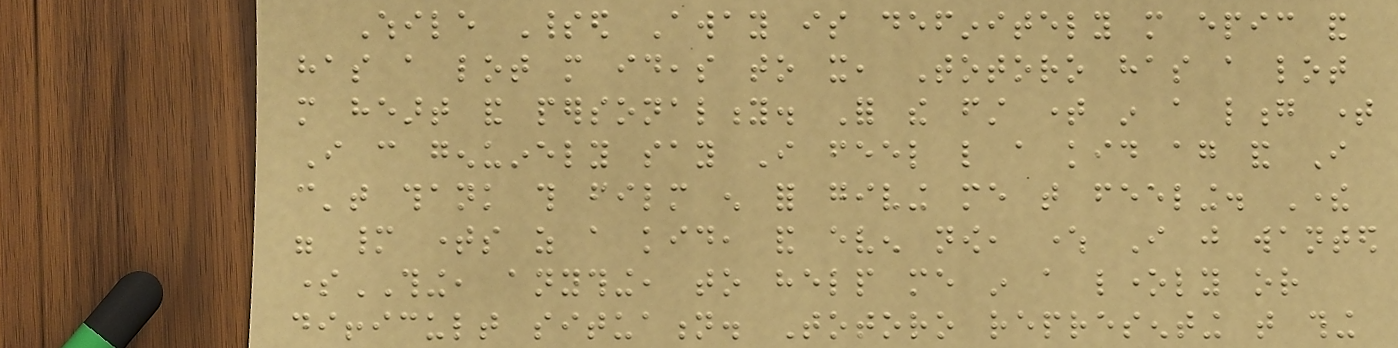While Spirited Away is definitely more epic and
has a lot more ideas to it, Totoro has a lot
more heart and personality. For the first time in a long time
I can genuinely say I feel like a kid again and I
can't thank this film enough for giving me that feeling. There
were many times as a kid, and even now, where I just wanted
someTHING, anything, to help me in a lonely or
difficult situation. Totoro representing that thing
